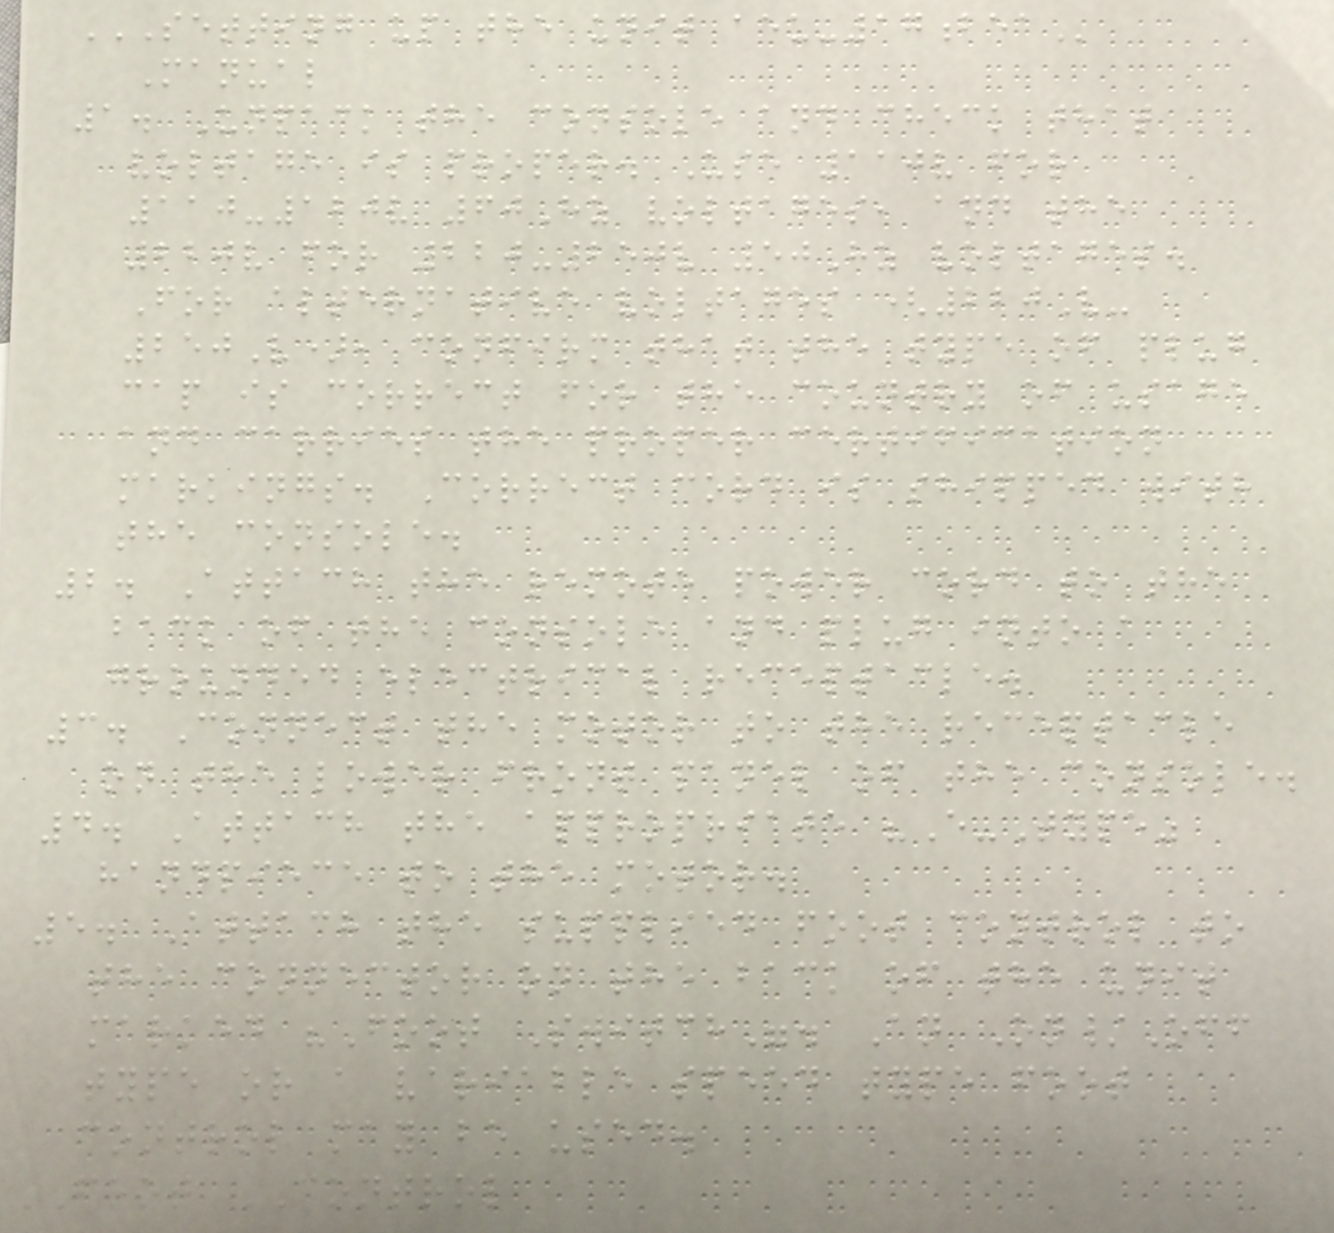SETTING UP THE UNIT AEU-17BEA
Manual
1. Unpack the console and check that
voltage is proper. Use 110v for
110-120v 60Hz voltages, and the
220v for 220-250v 50Hz voltages.
For alternative voltages (220V-
250V), confirm that the type of plug
cap is correct for the country of usage
and carries the proper certification
markings. Correct cord is shipped with
the console.
2. Attach the remote power cord to the
back of the console and plug into a
grounded electrical receptacle.
3. Connect the motor to the receptacle
on the lower front panel of the console.
4. Attach the appropriate "E-Type"
handpiece to the motor.
5. Attach the supplied foot control to
the connector on the back of the unit
marked "Foot Switch". An On/Off
type or a variable speed type foot
control may be used.
FOOT CONTROL
